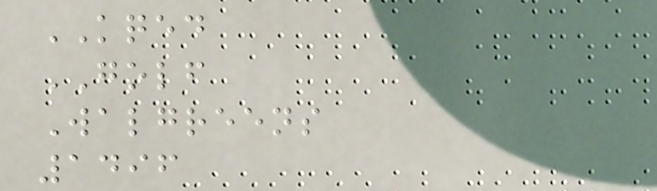KQED
GOLF
Walgreens
1496
